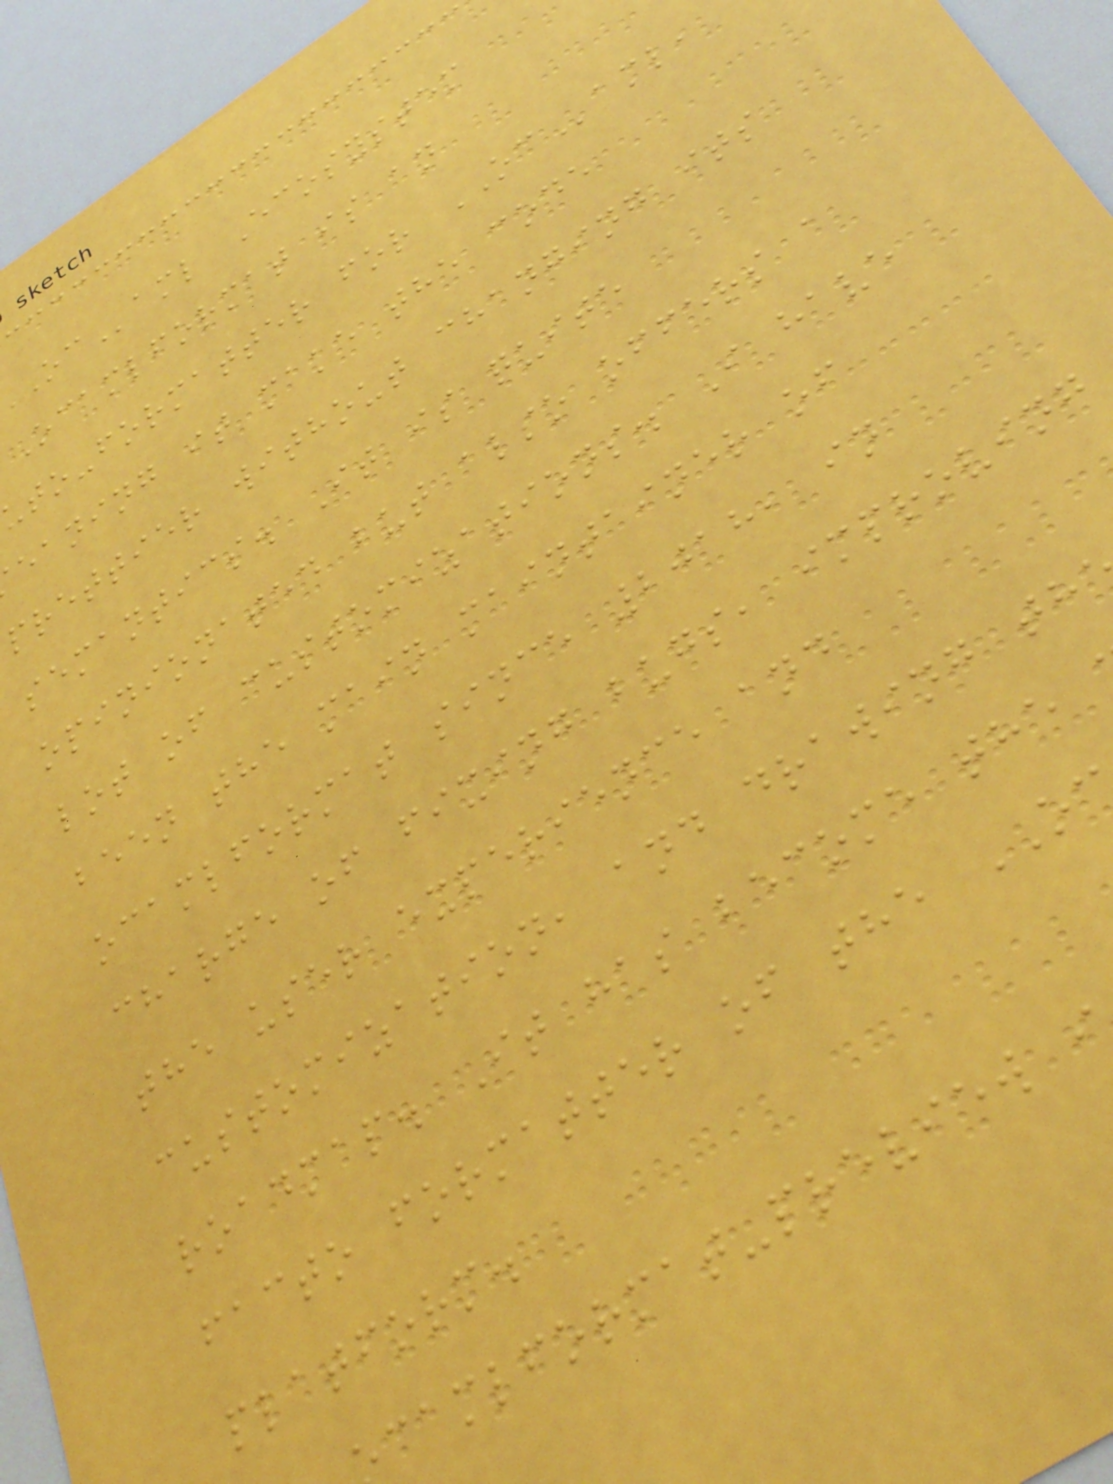aml Ecosystem
Ocamlformat is an
uto-formatter for OCaml,
eaning it make the code
prettier without changing its
semantics. It is quite
opinionated but also offers a
lot of customizations. I have
been the main maintainer of
ocamlformat since 2018, in
charge of fixing bugs, improving
the user experience and
customization, and drawing th
roadmap. It has become the
facto formatter of the
platform.
camlformat-preview i
